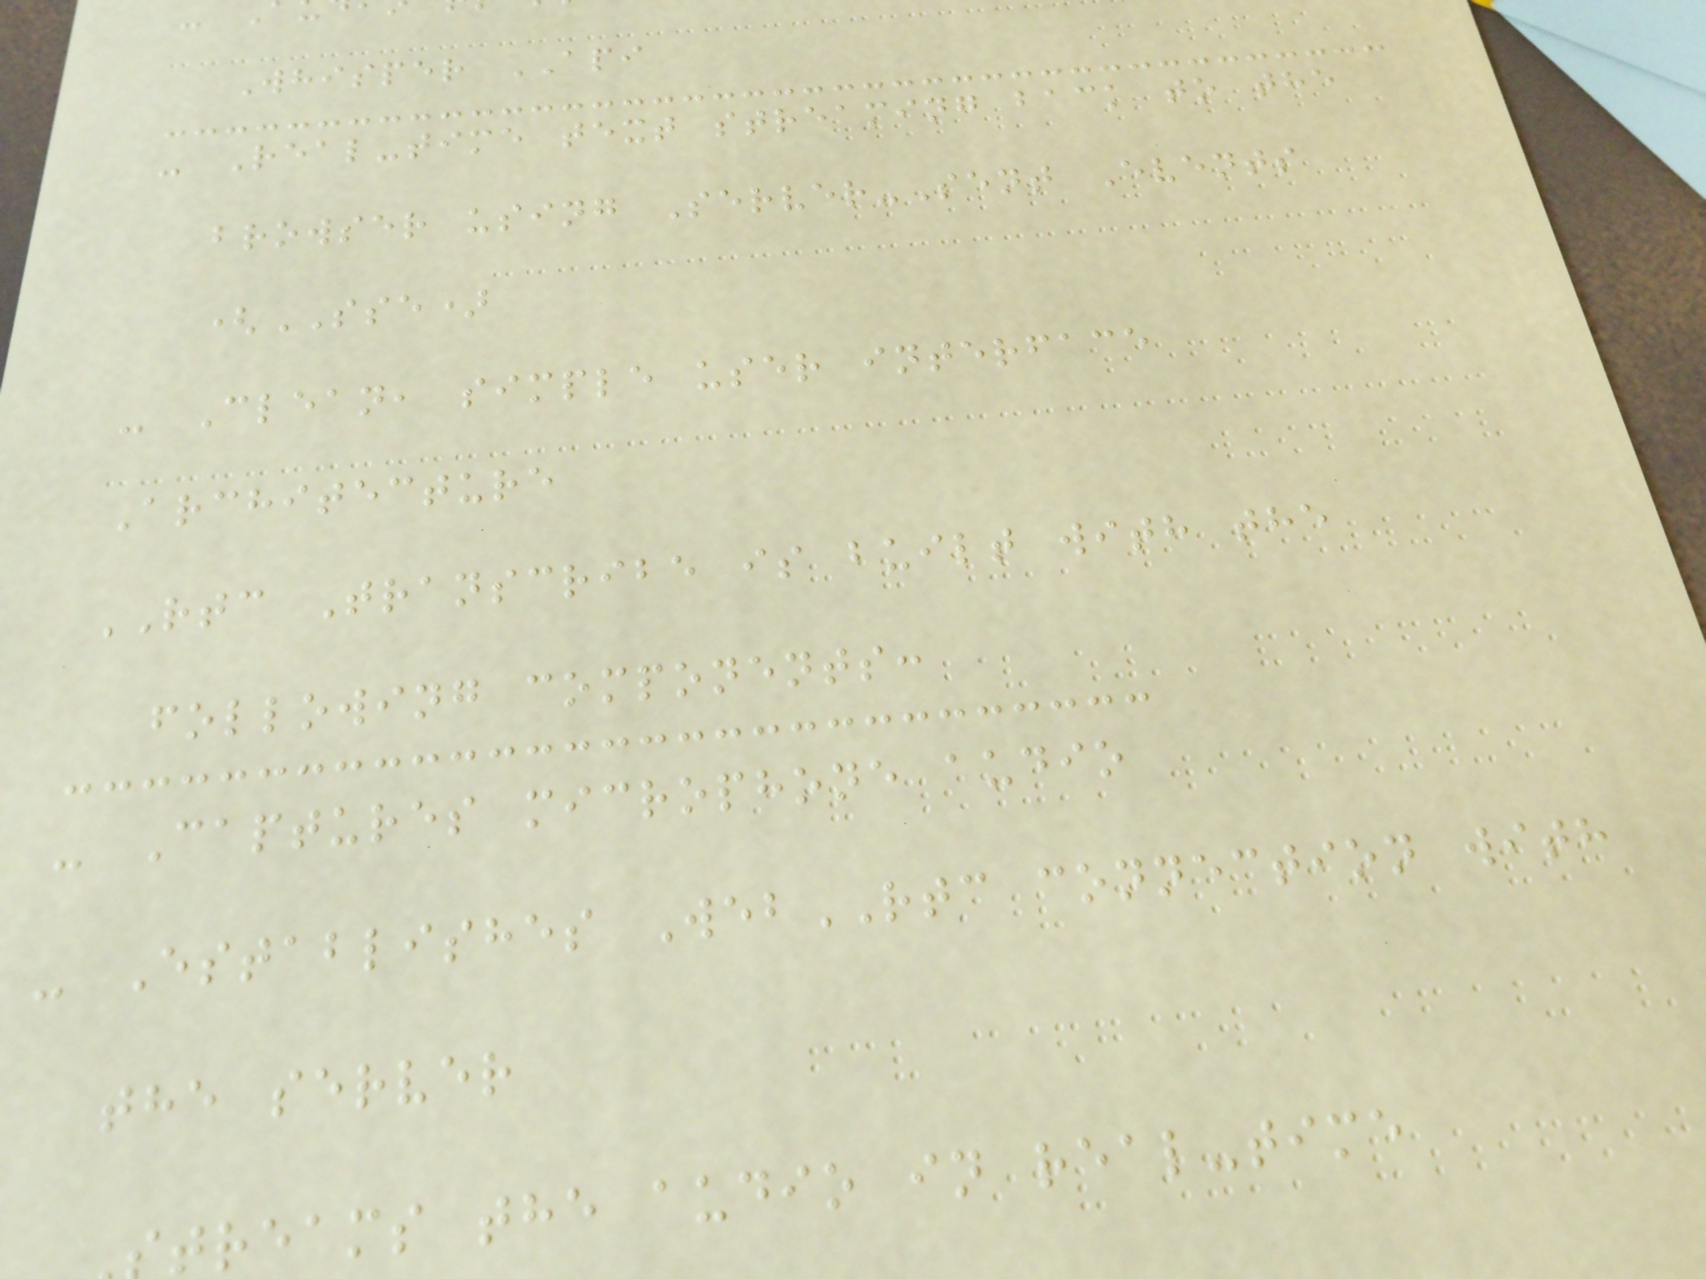Whisper API
- Real-time text streaming back to the
browser using Server-Sent Events
(SSE)
- Clean, simple user interface
Architecture
RTC Transcribe is built with the
following components:
- Captures microphone audio
- Establishes WebRTC connection with
the server
treams the audio in real-time
